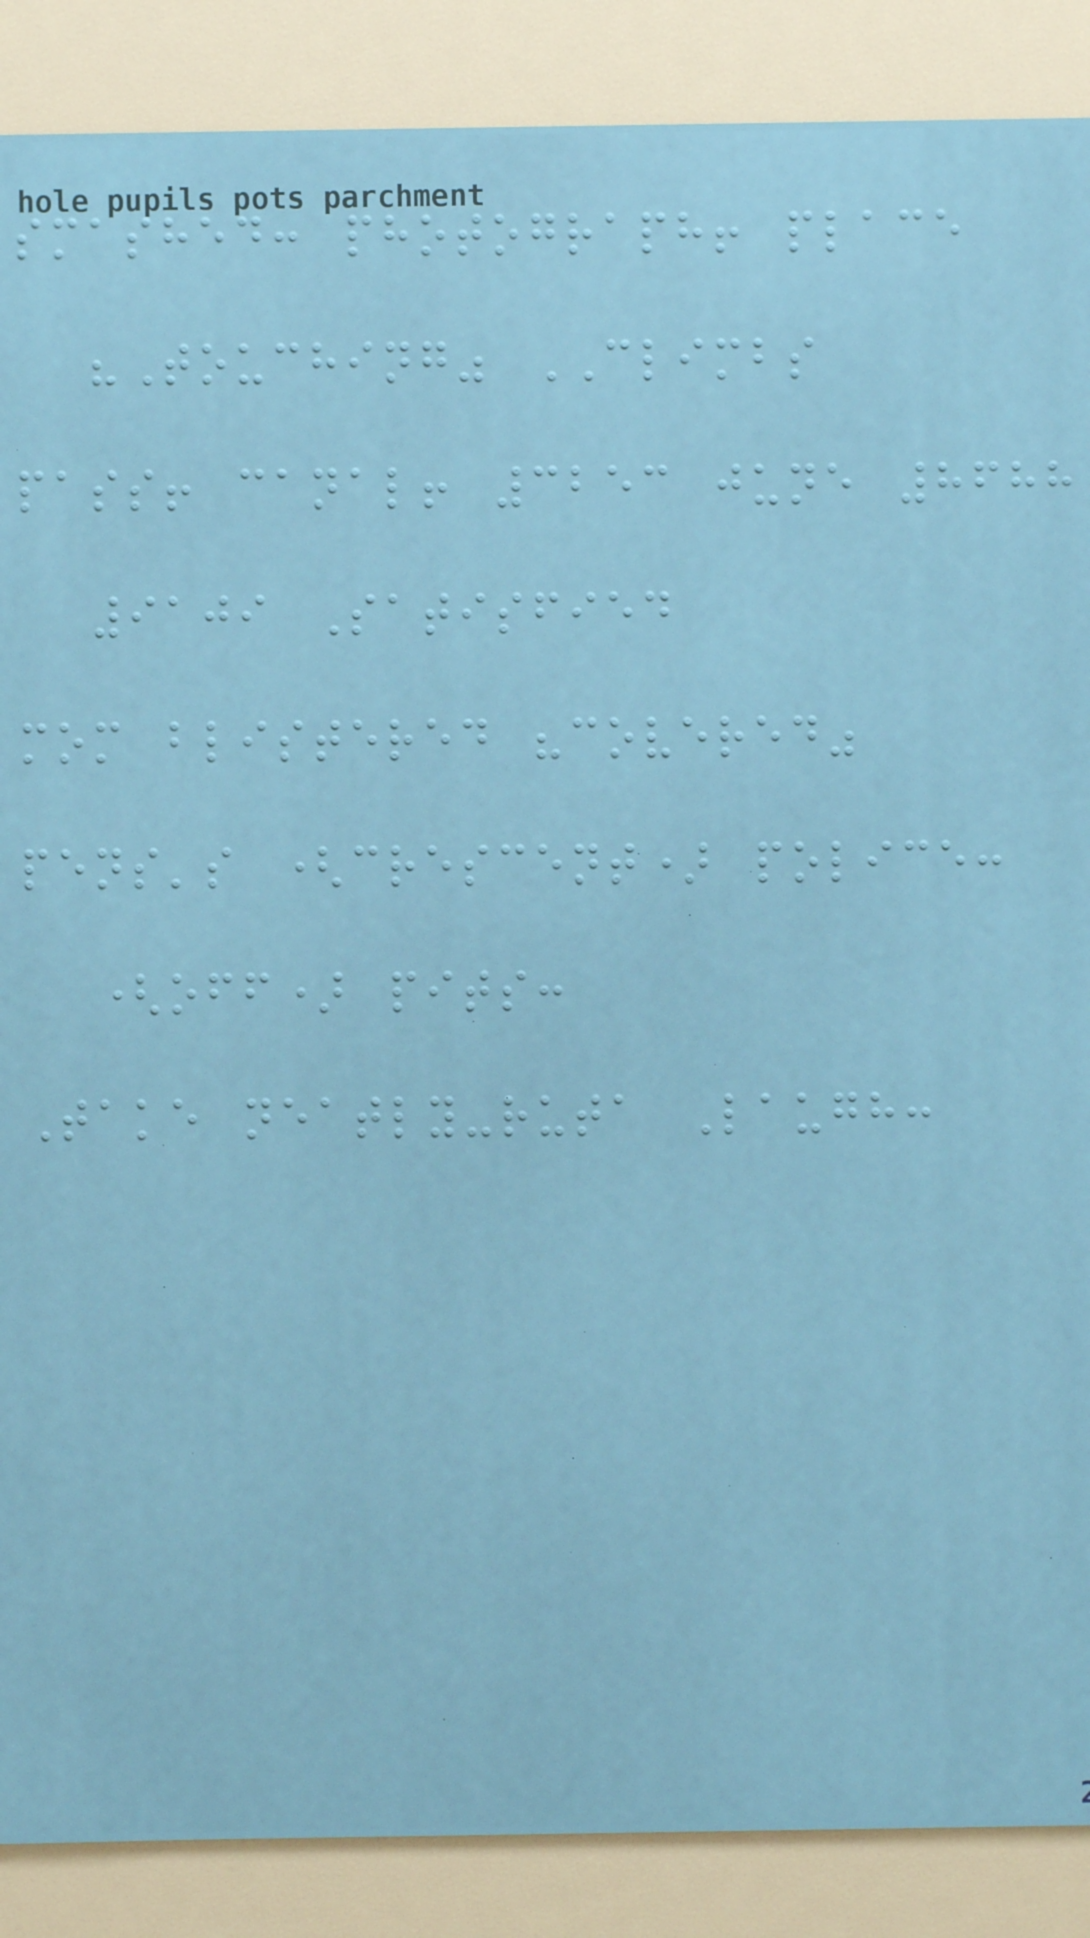smashed: photograph! place
"Touching" CLIMBS
pass! canal! 3253 june 8688
9109 Satisfied
mom blistered "covered"
pens's (crescent) police:
(off) pits:
Take neatly-ruta Laugh:
